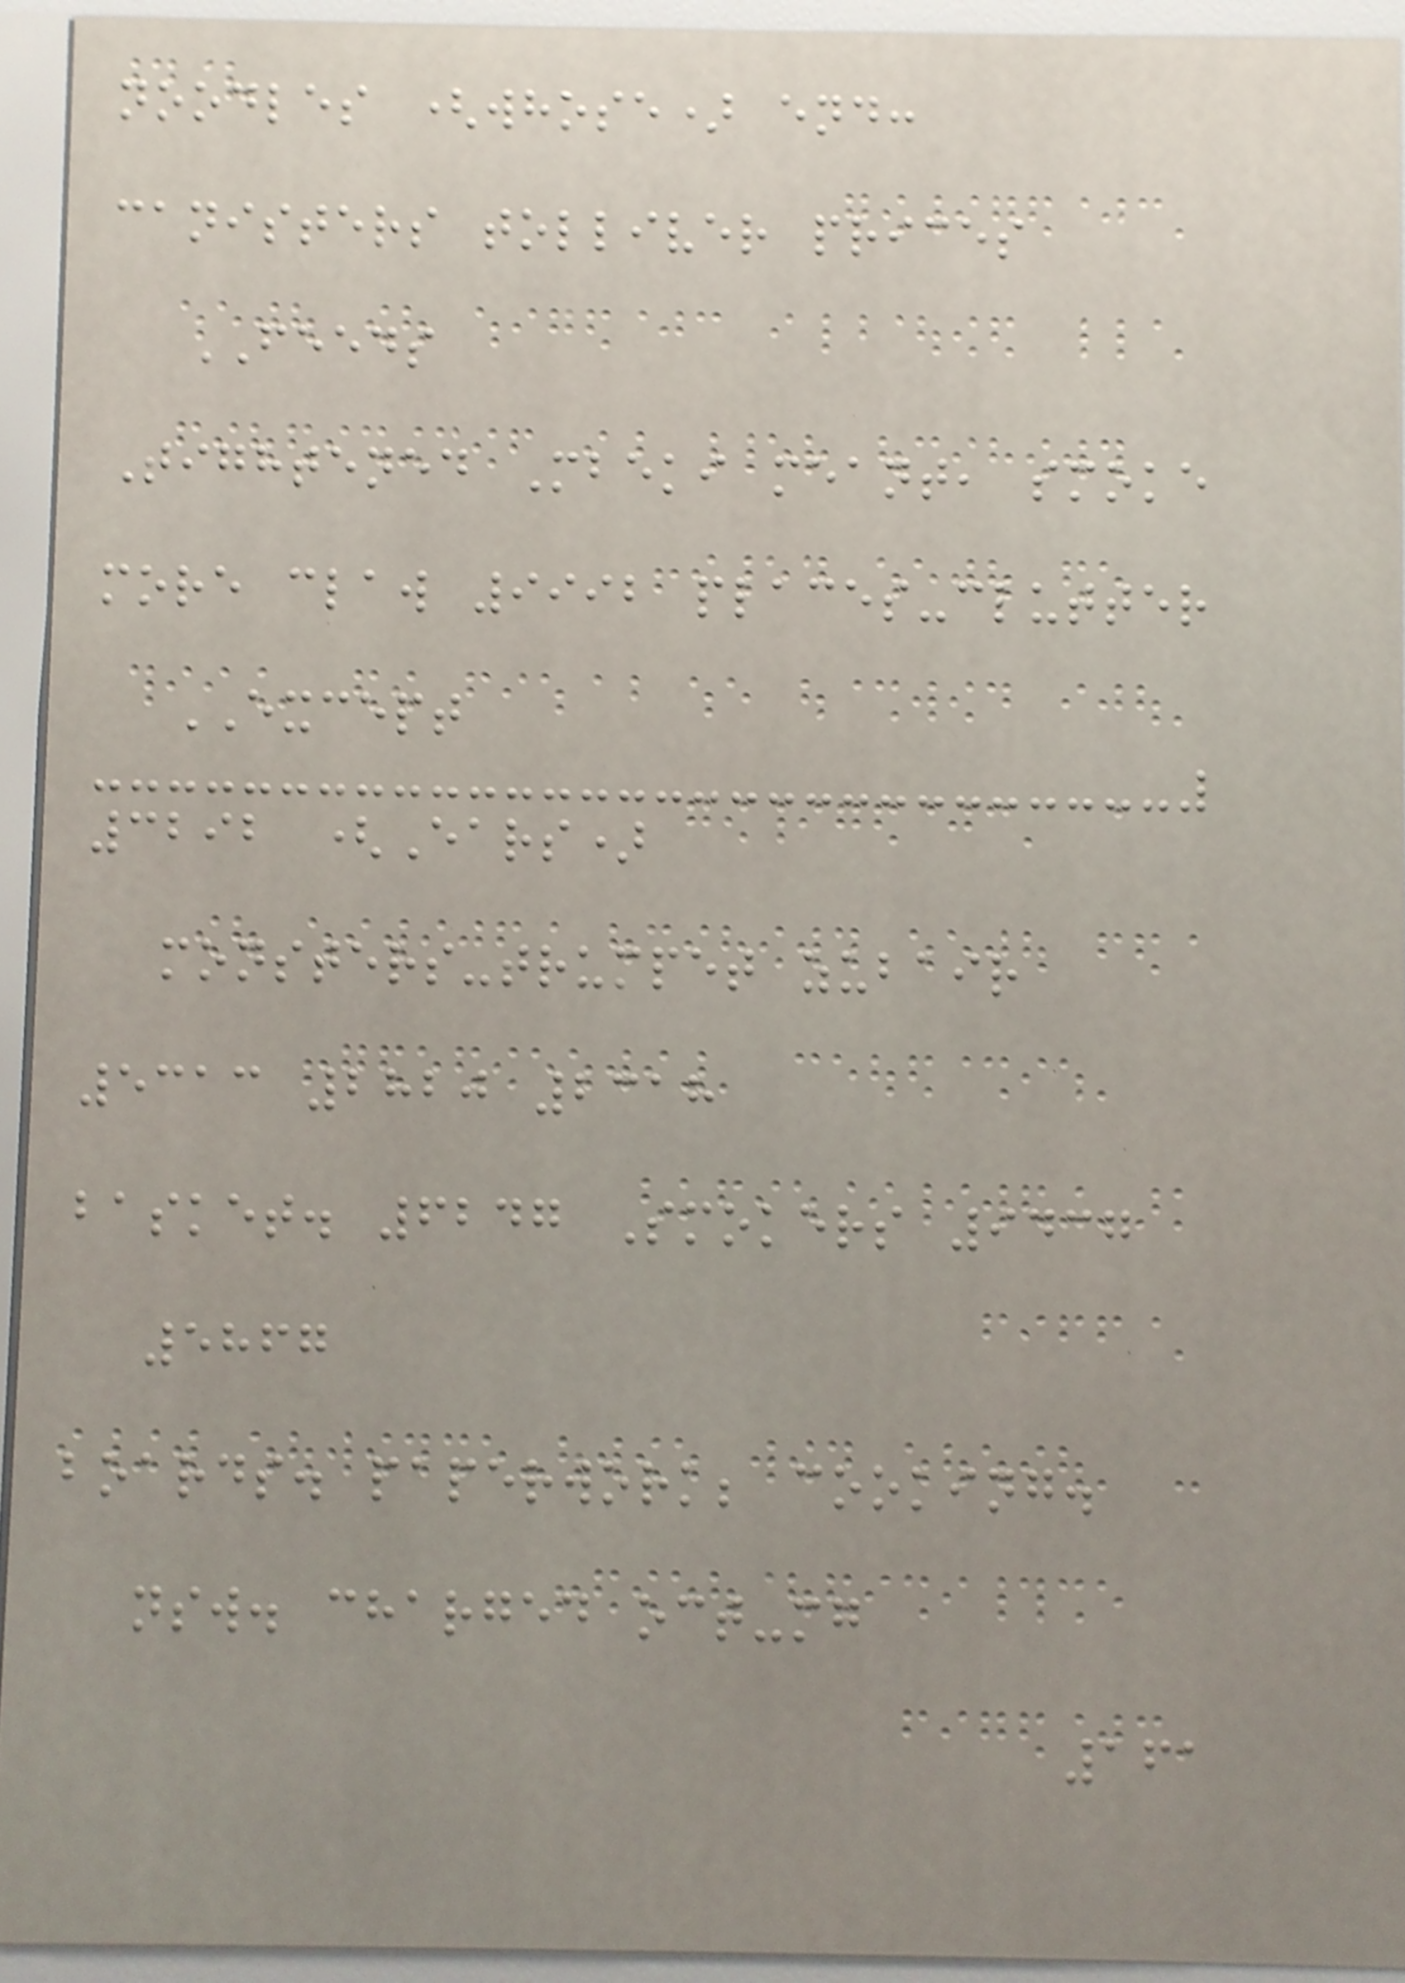noodles (whose) end:
canisters tolliver prices
FEEDS
Tightened Mbeki meant, smoke
more claw 9992 places-clutter
EXCEPT
3292 (Ears)
monsters-trumpet zubair
5313 2820 2318
basket. 6247 Smokers 9437
5867
boards. paperwork; cooking.
nsw. charged oct-mg
161
